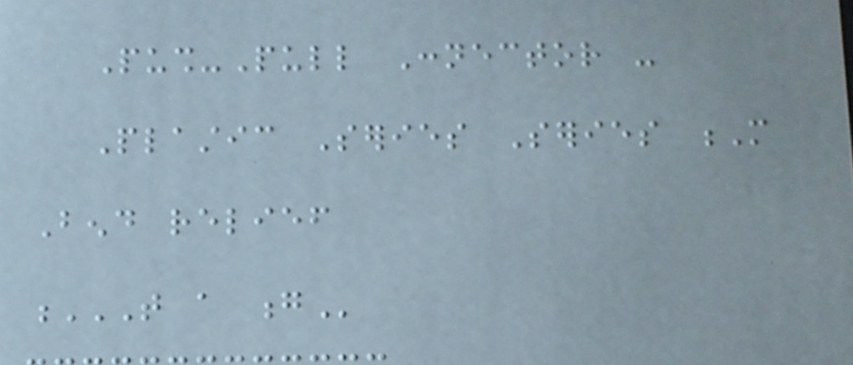Push-Pull Connector -
Plastic Series Series M
Bend relief
T A G
